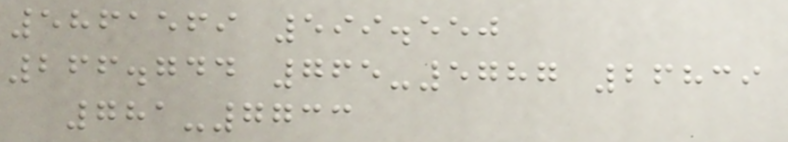5861569 599.550
266.744 765-5787 26839
781-7733
